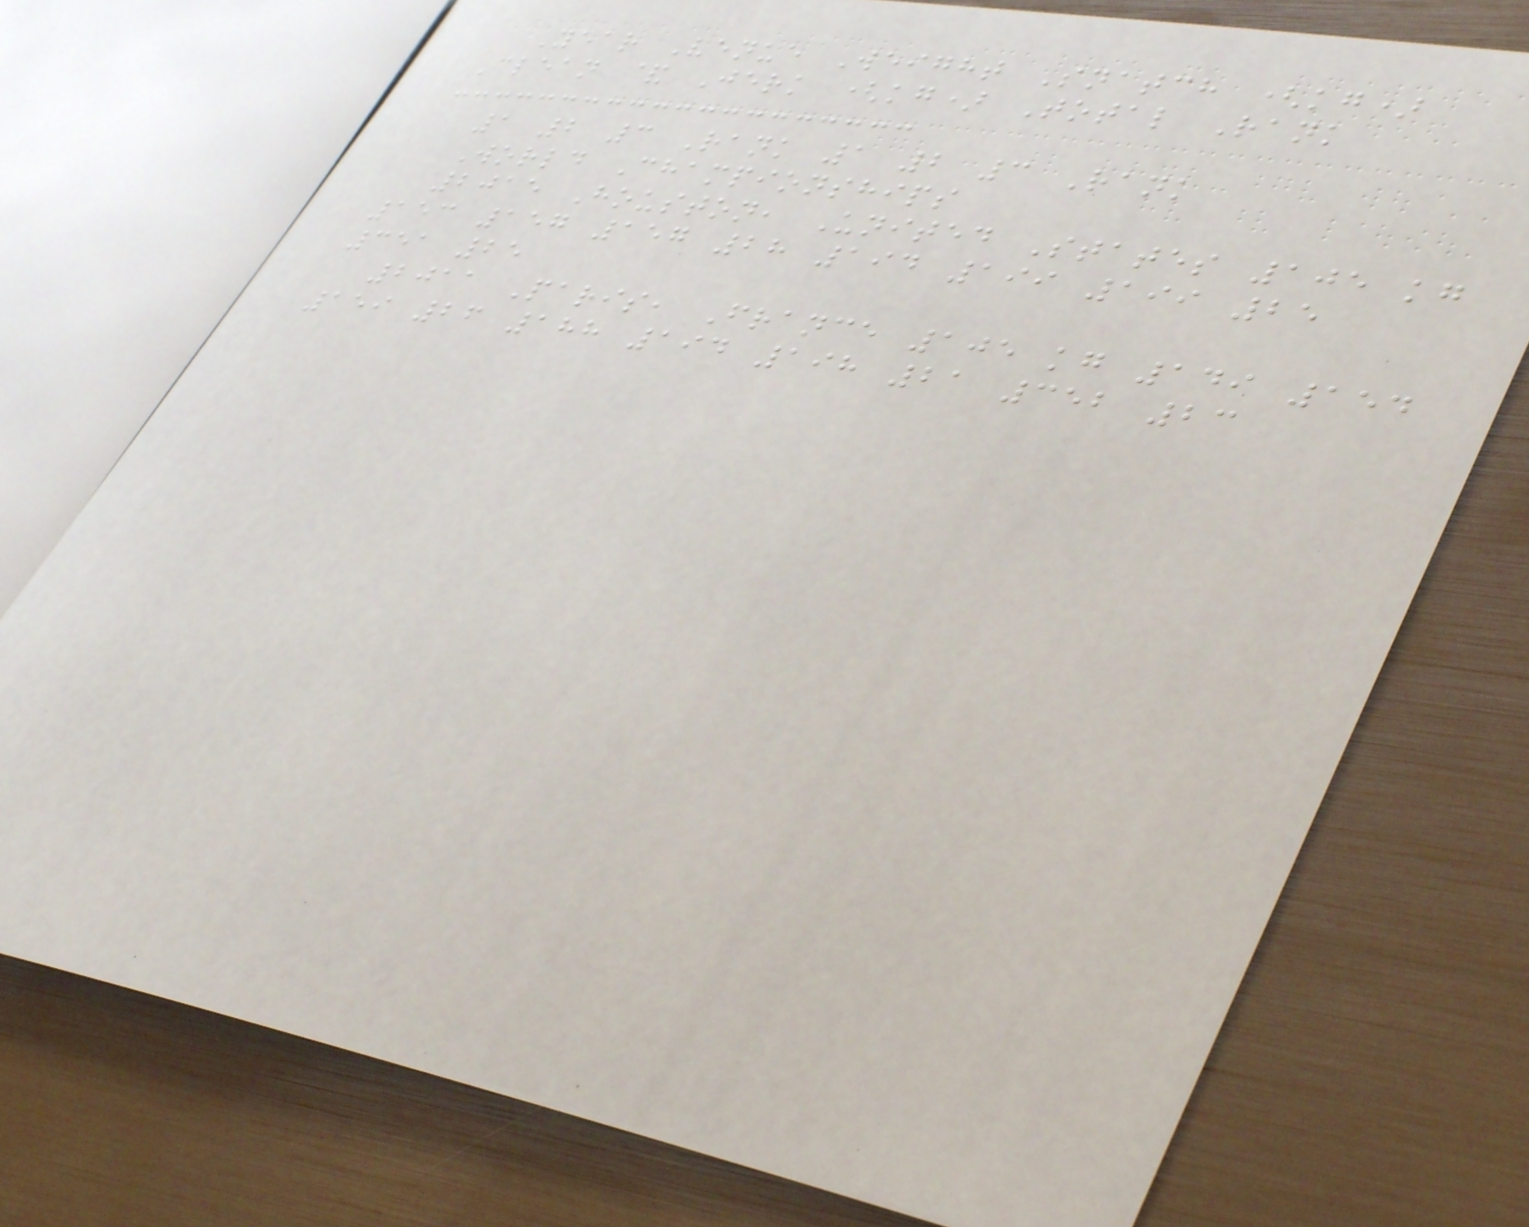Year Venue Weight Snatch (kg)
Clean & Jerk (kg) Total Rank
1 2 3 Rank 1 2 3 Rank
World Championships
2015 Houston, United States 105 kg
153 157 157 28 194 199 199 25
351 25
2011 Paris, France 105 kg 149 154
159 26 188 194 198 21 352 23
